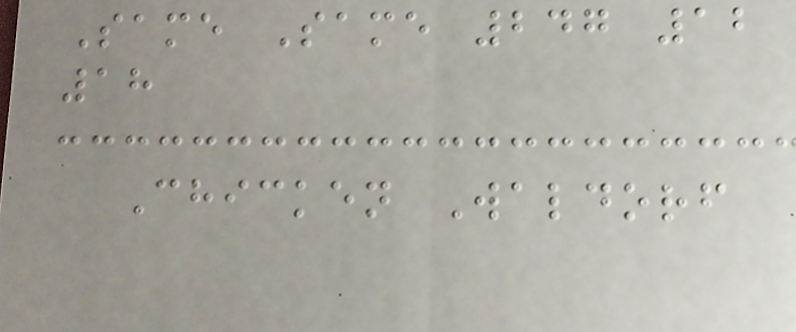Same Same 247 12
18
Chicken Waldorf
